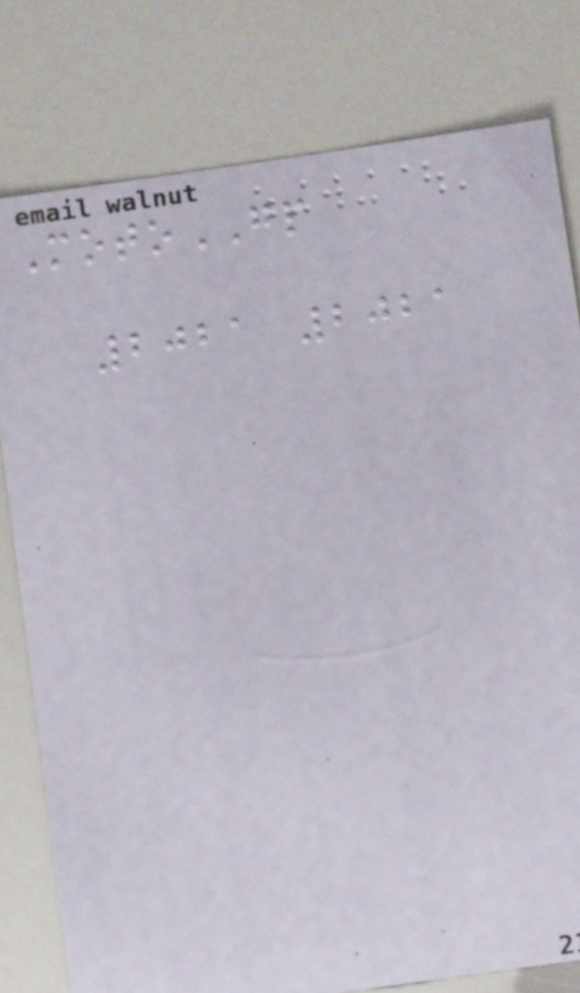MotoGP
2021 2021
